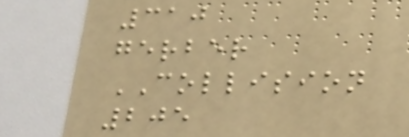310
gerber
COLLISION
205
